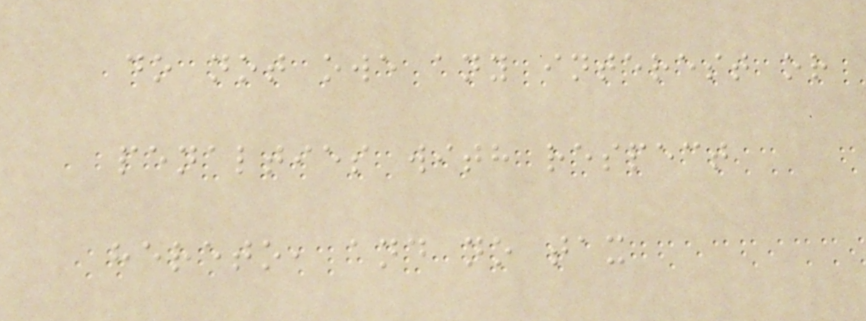do not owe any interest or
penalties with respect
hereto, and no tax
